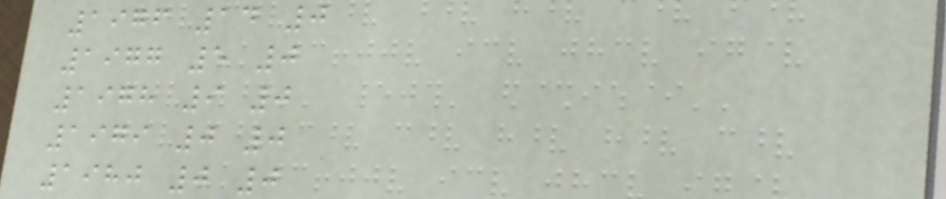1976 14 0
1977 5 0
1978 9 0
1979 0 0
1980 0 0
